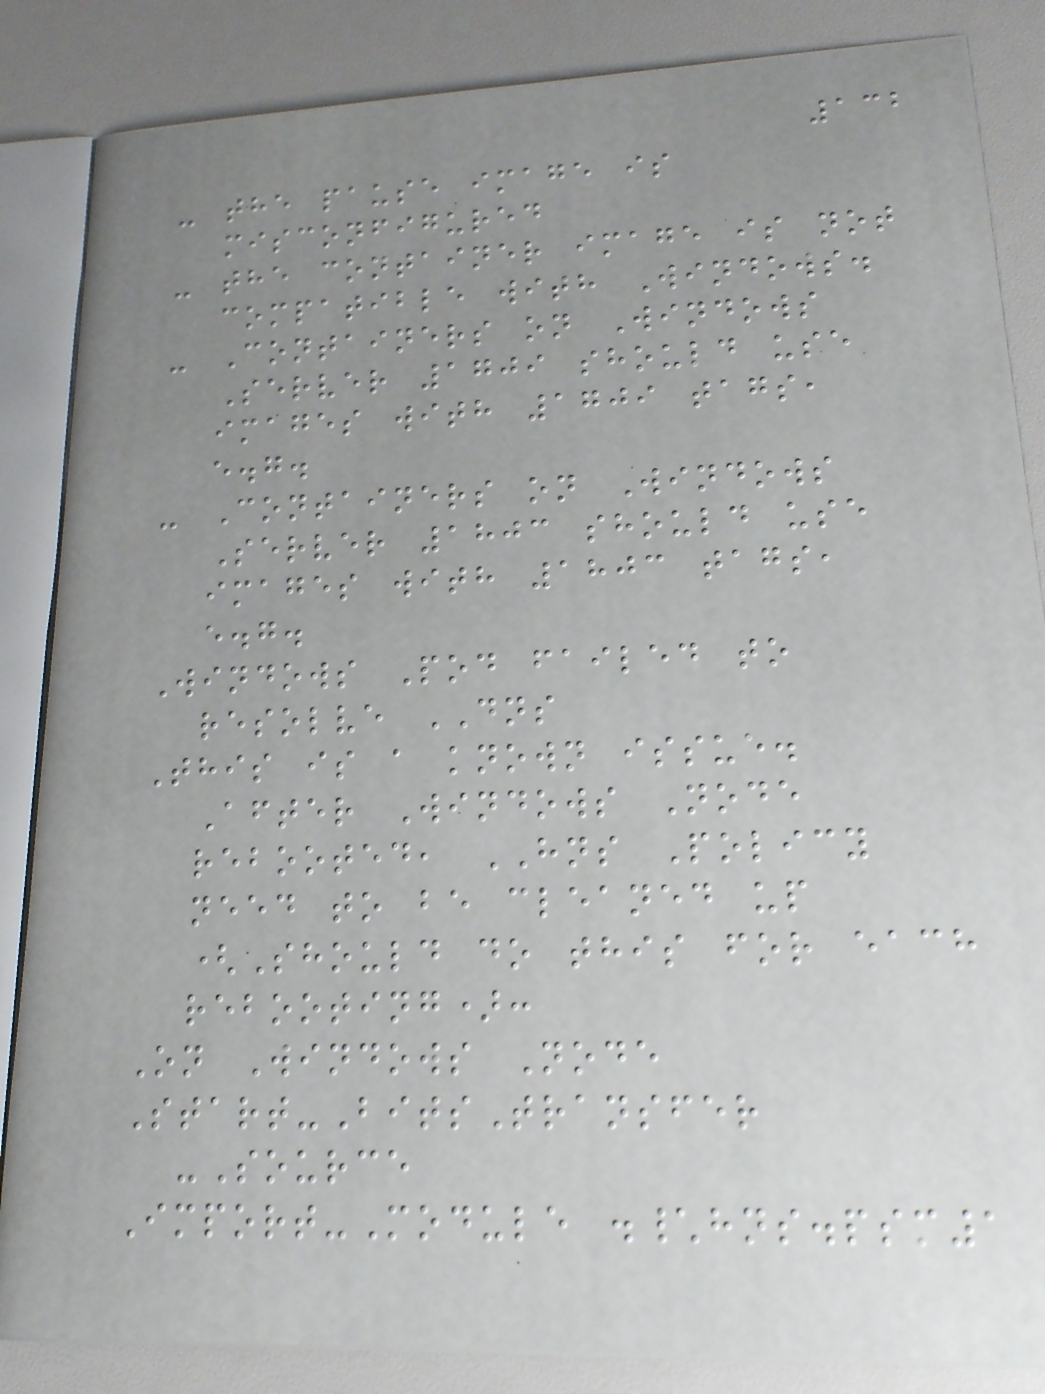132
- the pause image is
misconfigured
- the container image is not
compatible with Windows.
- Containers on Windows
Server 1709 should use
images with 1709 tags,
e.g.
- Containers on Windows
Server 1803 should use
images with 1803 tags,
e.g.
Windows Pod failed to
resolve DNS
This is a known issue.
After Windows Node
rebooted, HNS Policy
need to be cleaned up
(Should do this for each
rebooting):
On Windows Node
Start-BitsTransfer
-Source
Import-Module .\hns.psm1
